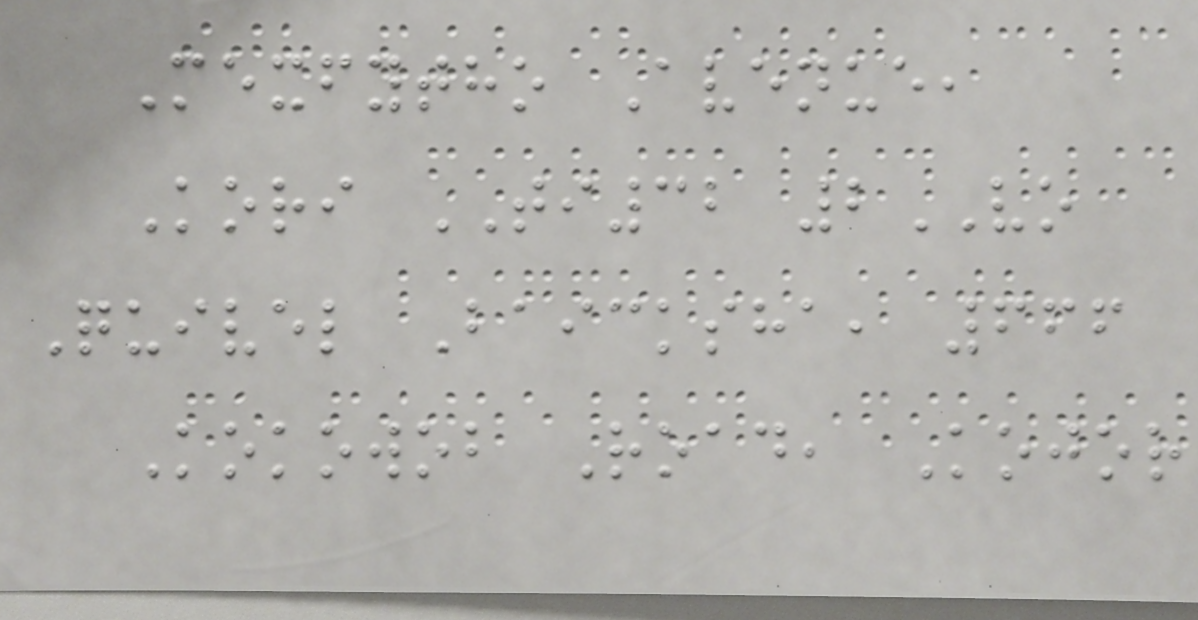Mexfytho Avenue,
Kori TI32 2VO
Quivel Baicksha, 666
Kokowob Road, Kojor
